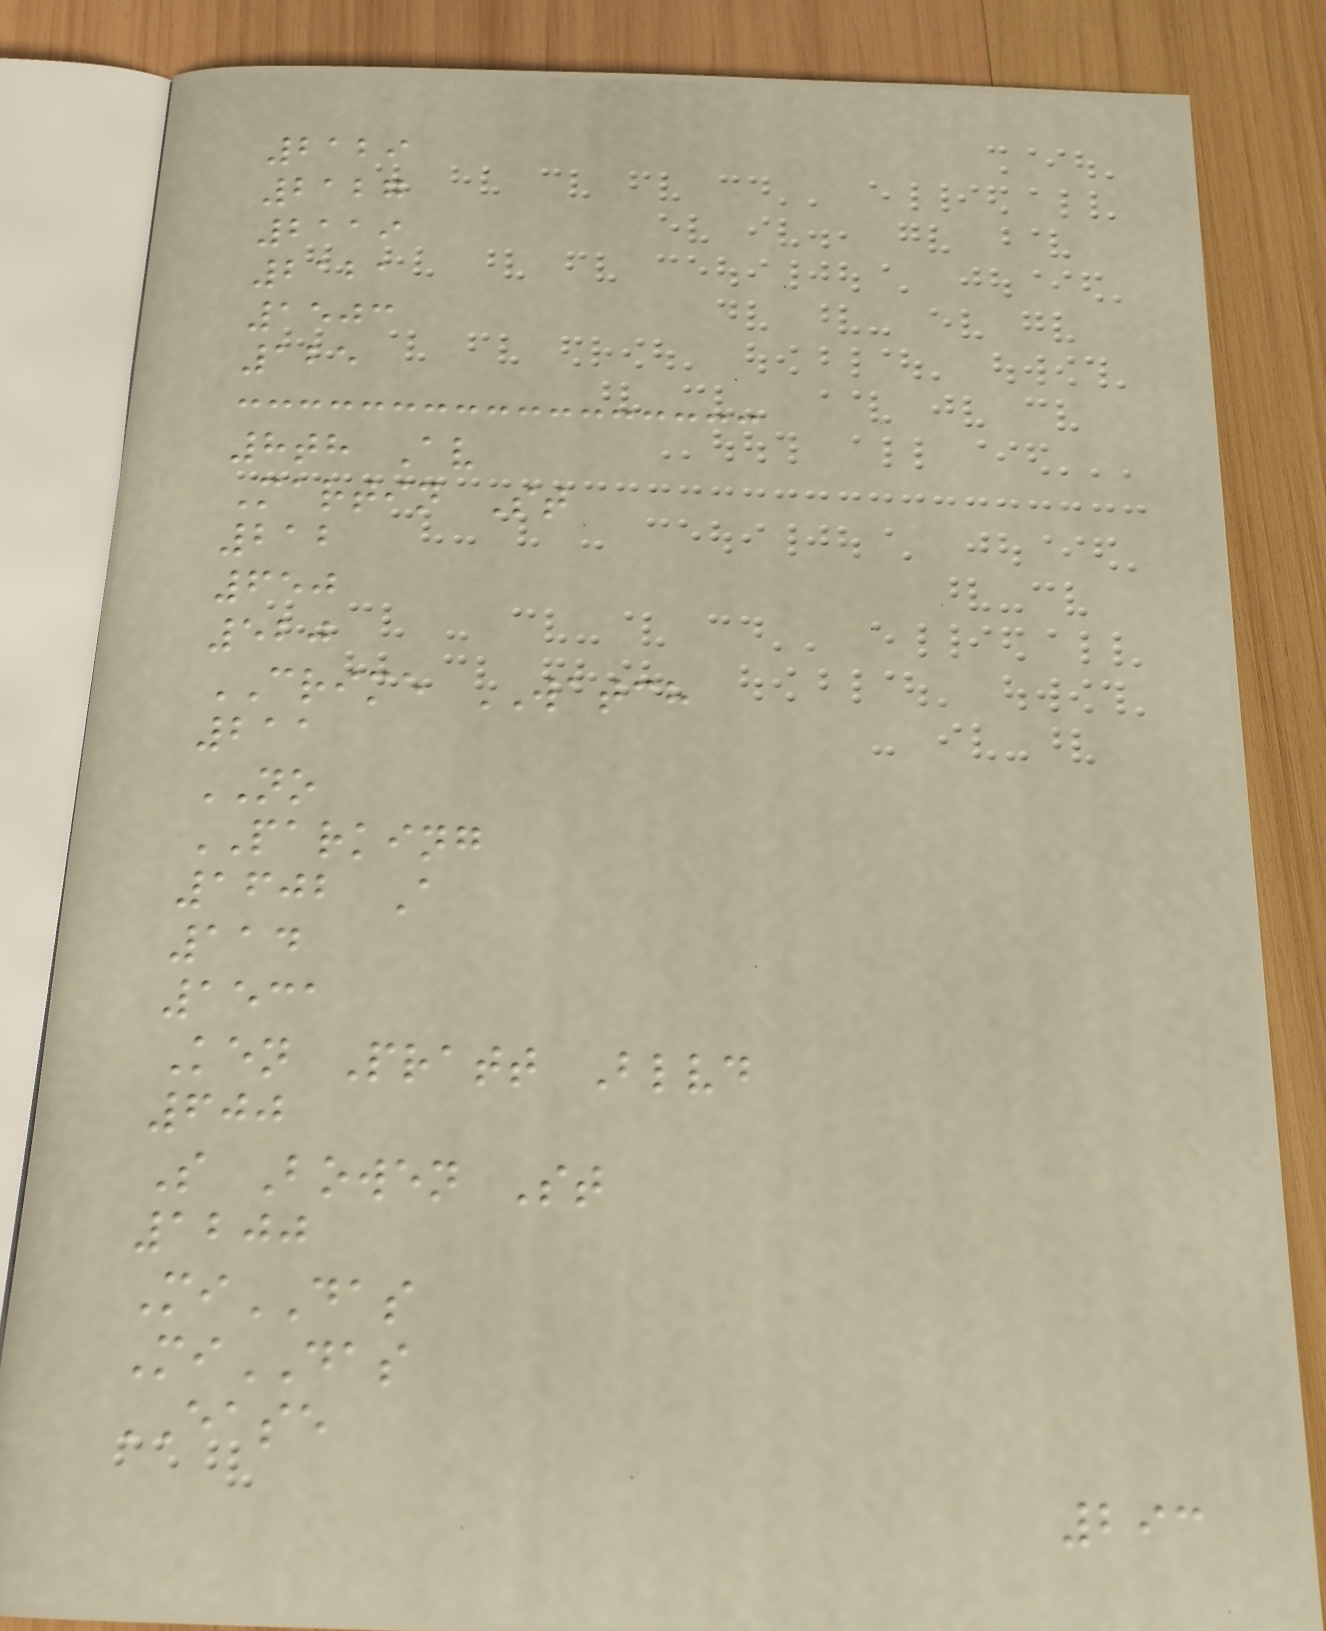2129
2127
2119
2121
1503
125
8th Av
Martin St
212
650
520
CRIME WATCH
211
NO
PARKING
1602 A
114
1531
Ken Pratt Blvd
600
S Bowen St
1200
MiDAS
MiDAS
EASE
293
